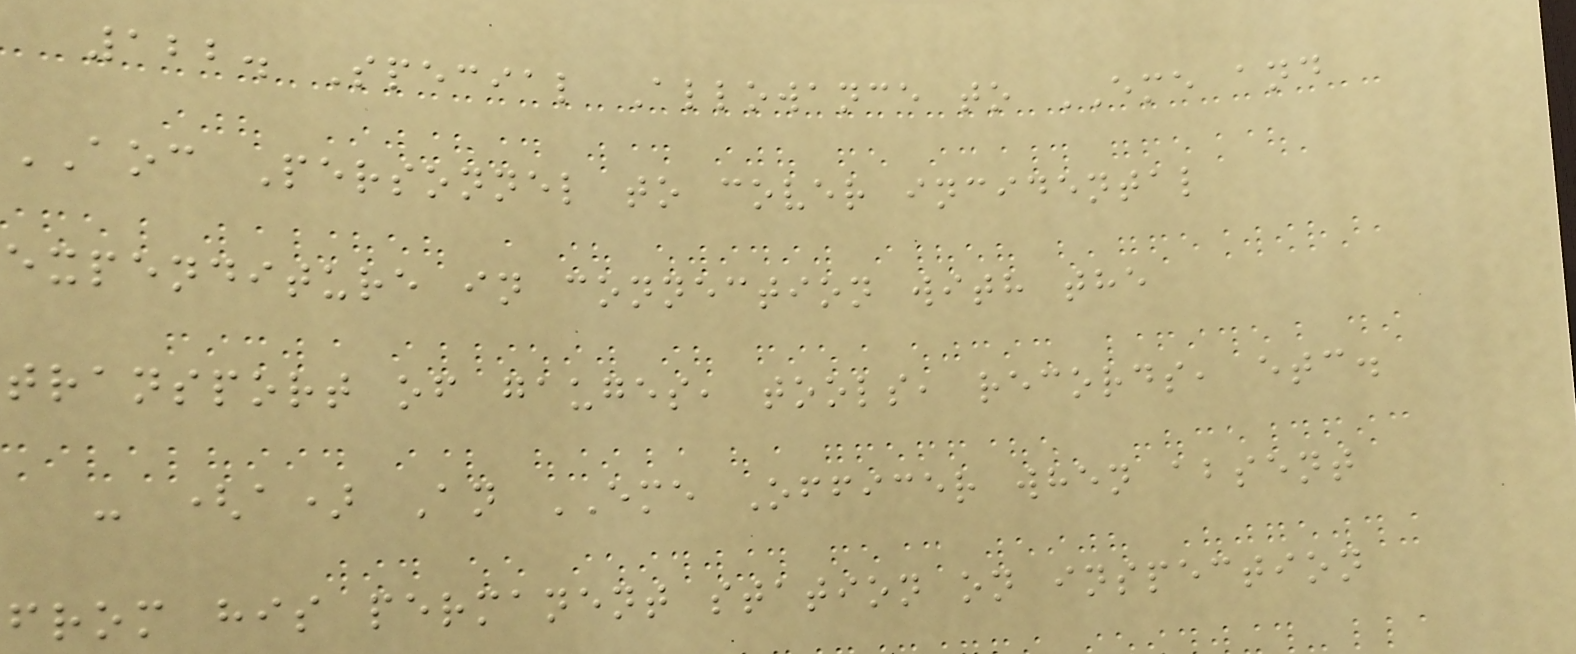122. Special Allowance to EME and
AOC Personnel to cover incidental
expenditure in connection with the
transport of gauges, tools, records, etc.
- (a) An EME Officer when absent
from his permanent station on inspection
